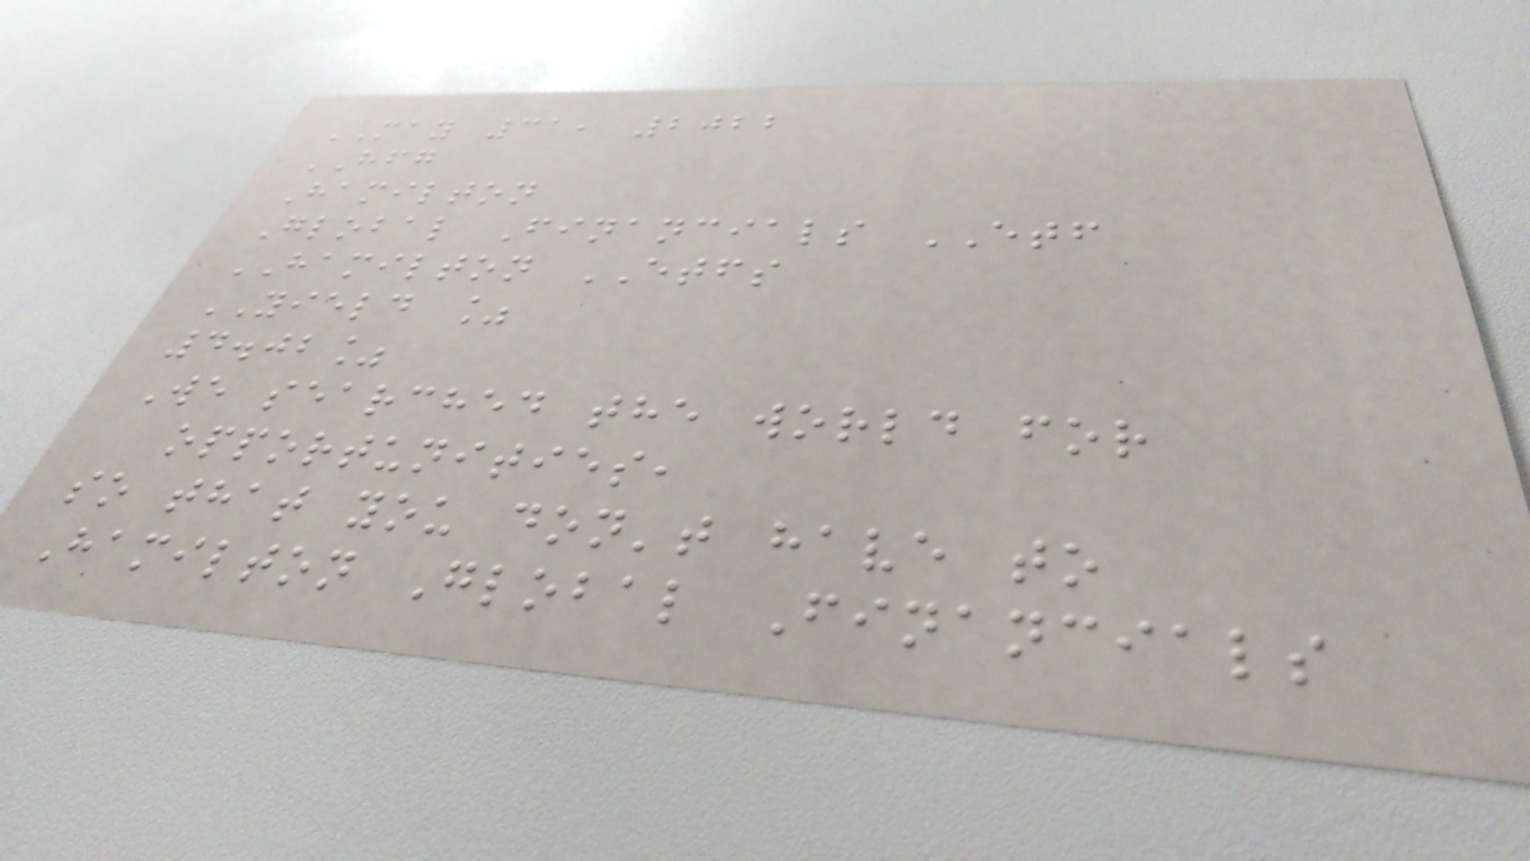MAY 31, 2022
HFG
Hamilton
Global Financials ETF
HAMILTON ETFS
YIELD %
4.02%
We searched the world for
opportunities,
so that you don't have to
Hamilton Global Financials
